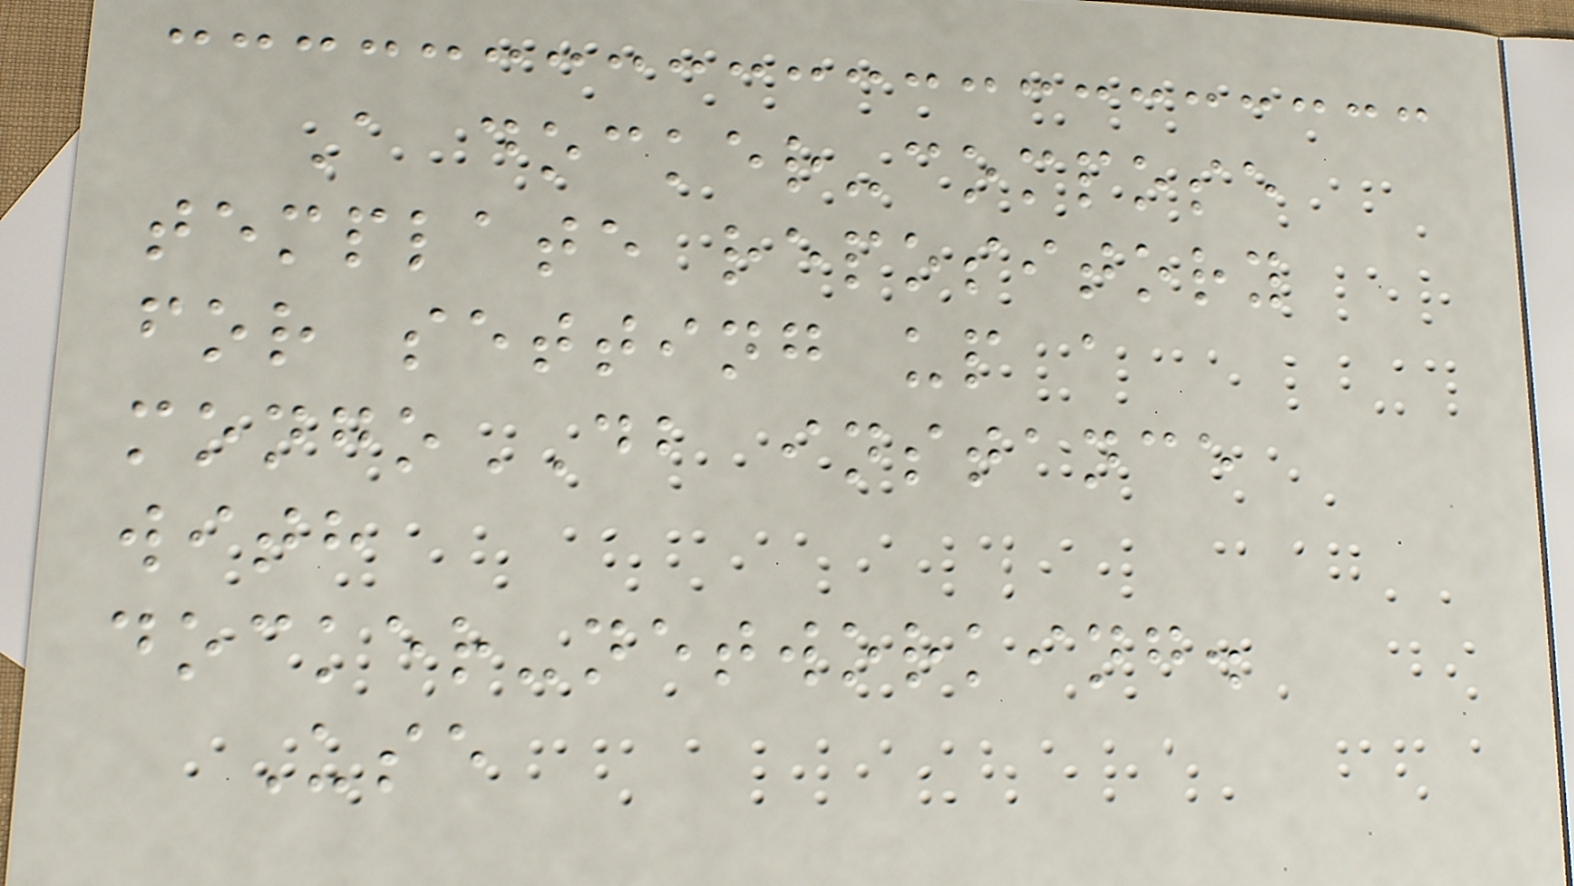A docker-compose
template repository
for setting up a
mongoDB instance
with
docker-networking.
Use
